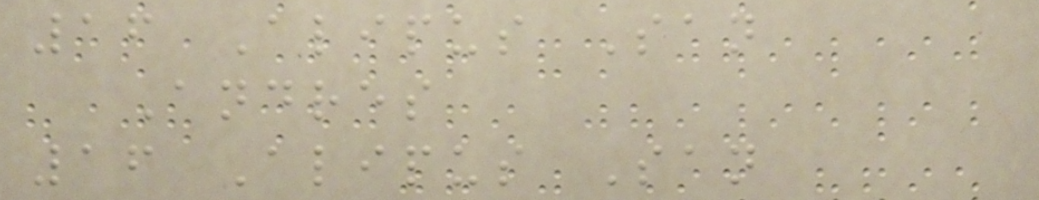16 Alipus San
Andres
16 Alipus San
